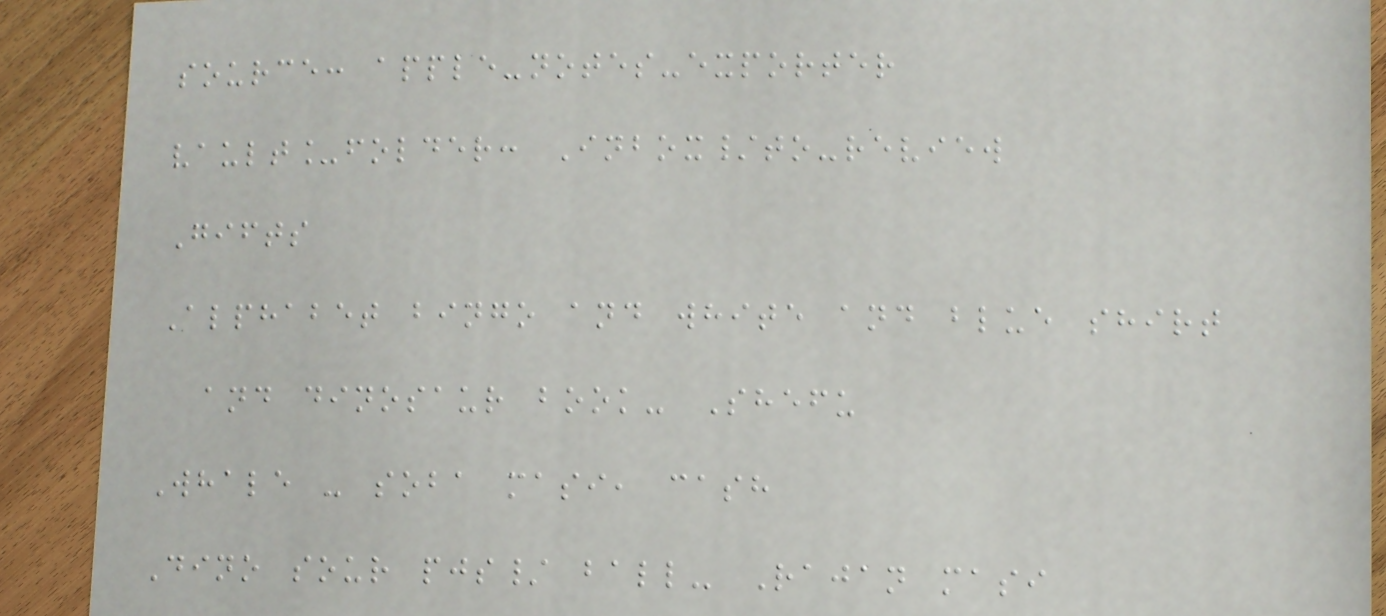source: apple-notes-exporter
vault_folder: Inbox/to-review
Gifts
Alphabet bingo and white and blue shirt
and dinosaur book- Shefu
Whale - soba masi, cash
Dino sour pjs/ ball- Rajan masi
